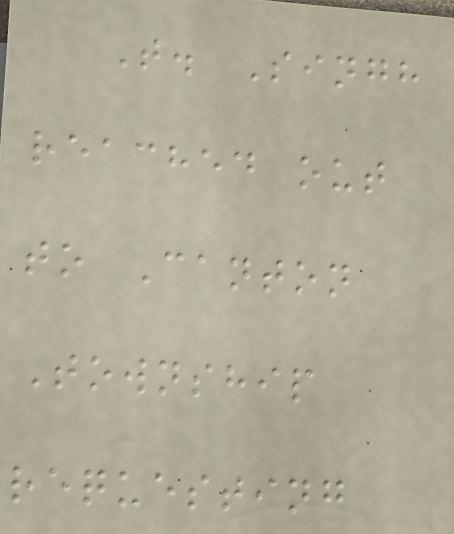T. Singh
reached out
to Canton
Township
requesting
